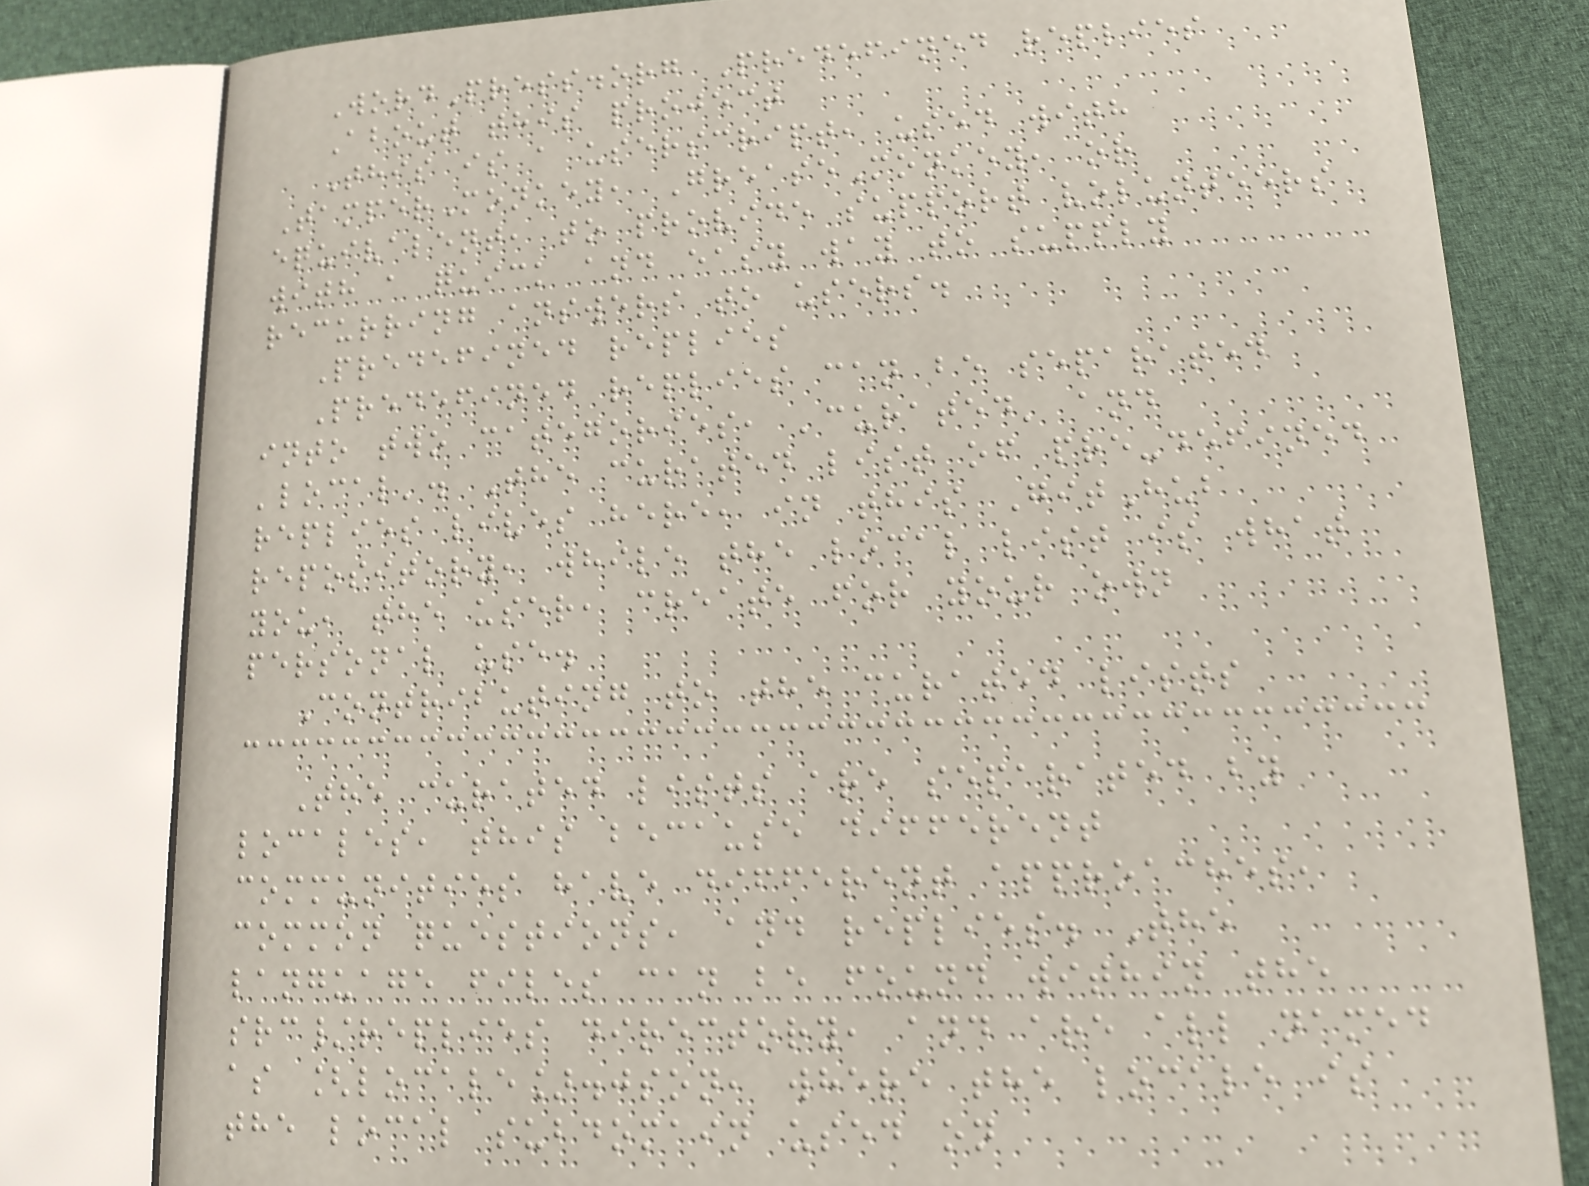WordPress.org Predefined replies
About this project
This is a userscript, used with
TamperMonkey, GreaseMonkey, or
equivalent, to provide support volunteers
with a quick and easy way to supply
recurring answers to users.
Predefined replies
Predefined replies can be separated
into two categories, 'curated' and
'local'. The curated list of pre-defined
replies lives here, in this GitHub
repository, while the local list is what
you, the user, create for your own
personal use.
Contributing to the curated lists
The curated lists are separated by
locales, this because different
communities have different approaches,
common questions, and replies. The
language files can be found within the
src/replies directory, and are all named
as [locale].json, where the locale is
the local subdomain used on
